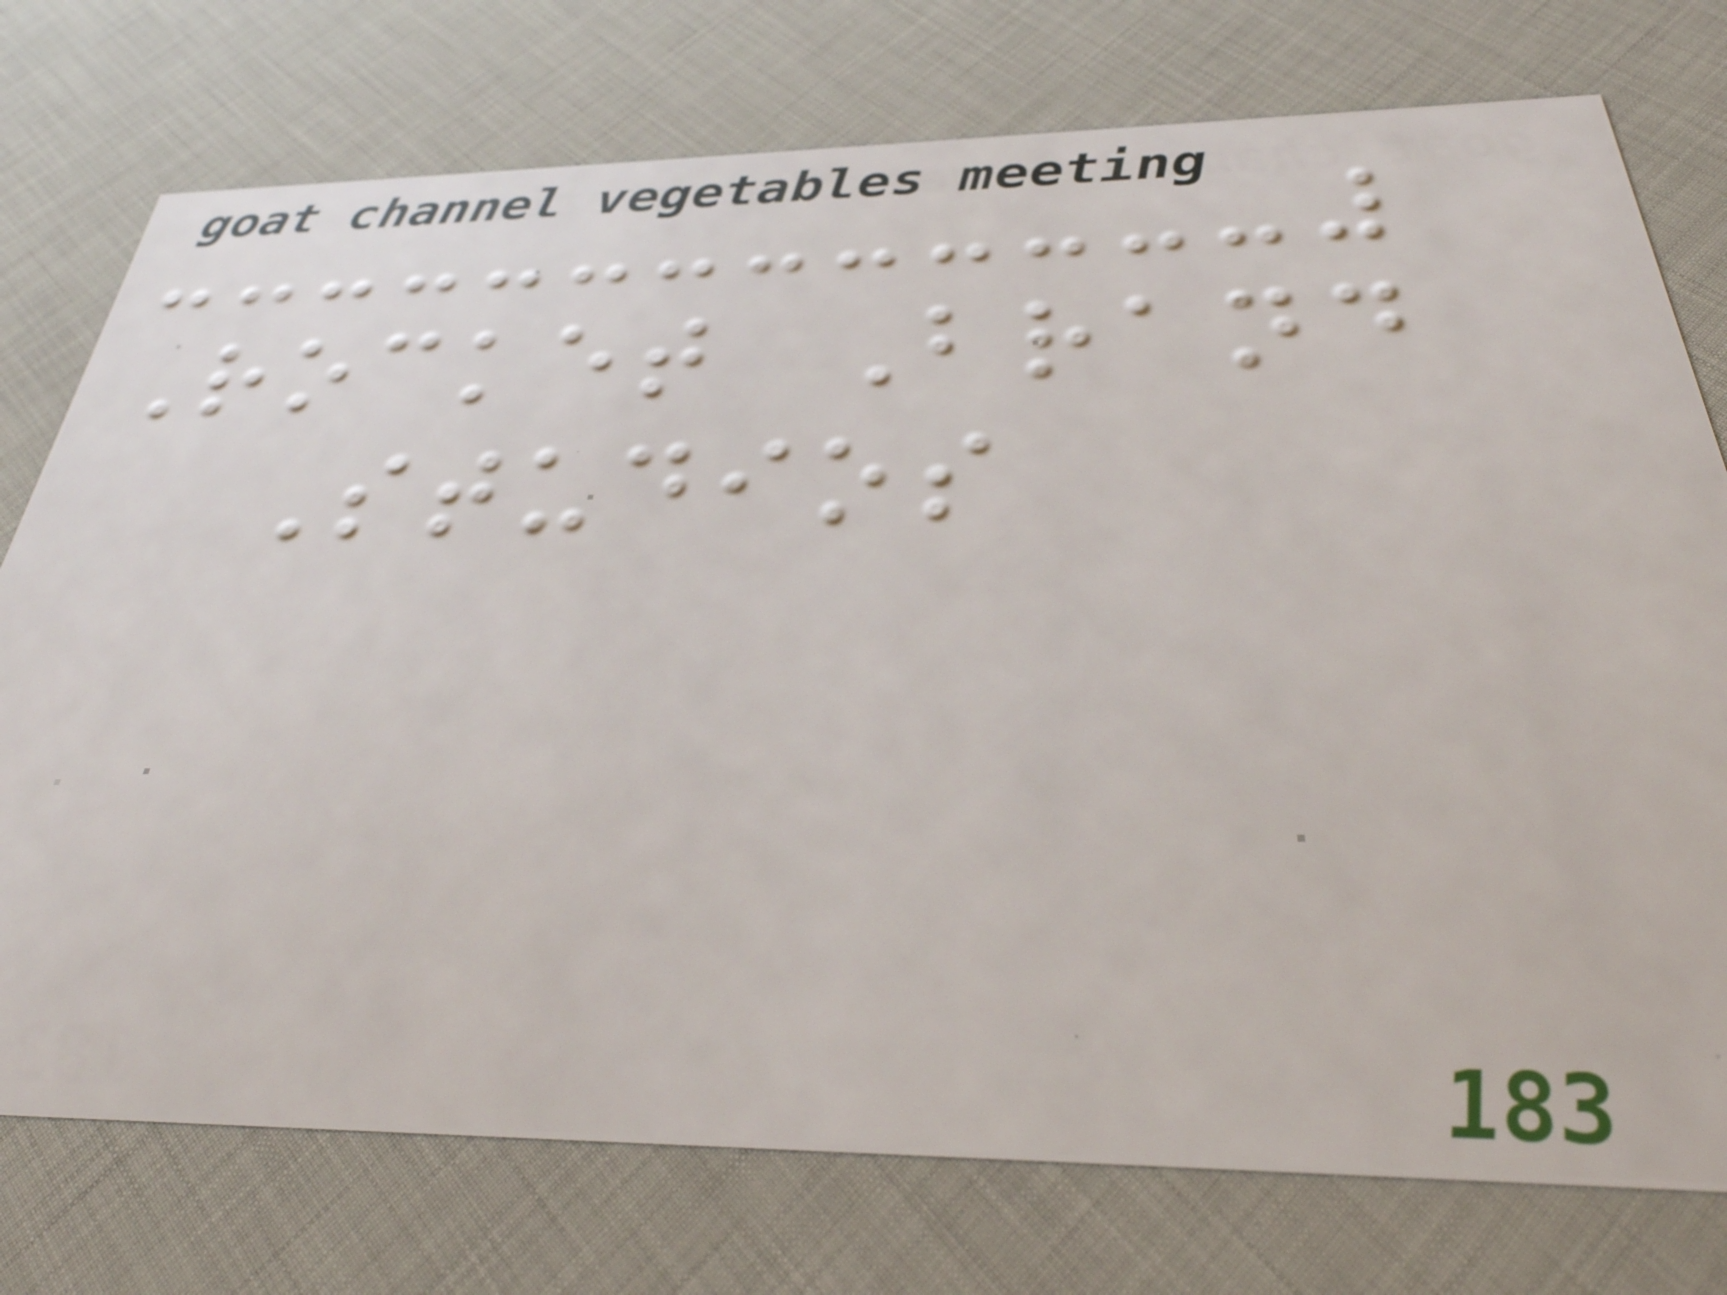Rocket Brand
Studios
